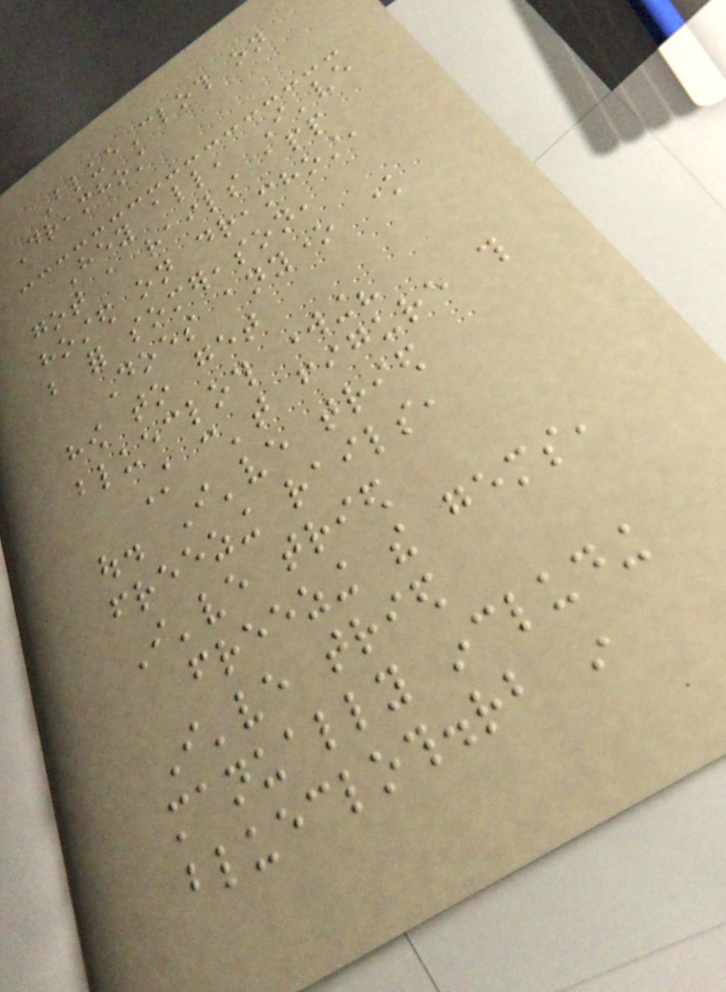BlueCloth on
Dreamhost
Hey all, I've
got a rails app
hosted on dreamhost,
but for somereason,
Does anyone know
how to get
bluecloth working?
Still can't figure this
out. I've tried
freezing rails,
I've tried
freezing the gems,
I've tried
manually including
bluecloth.rb in
